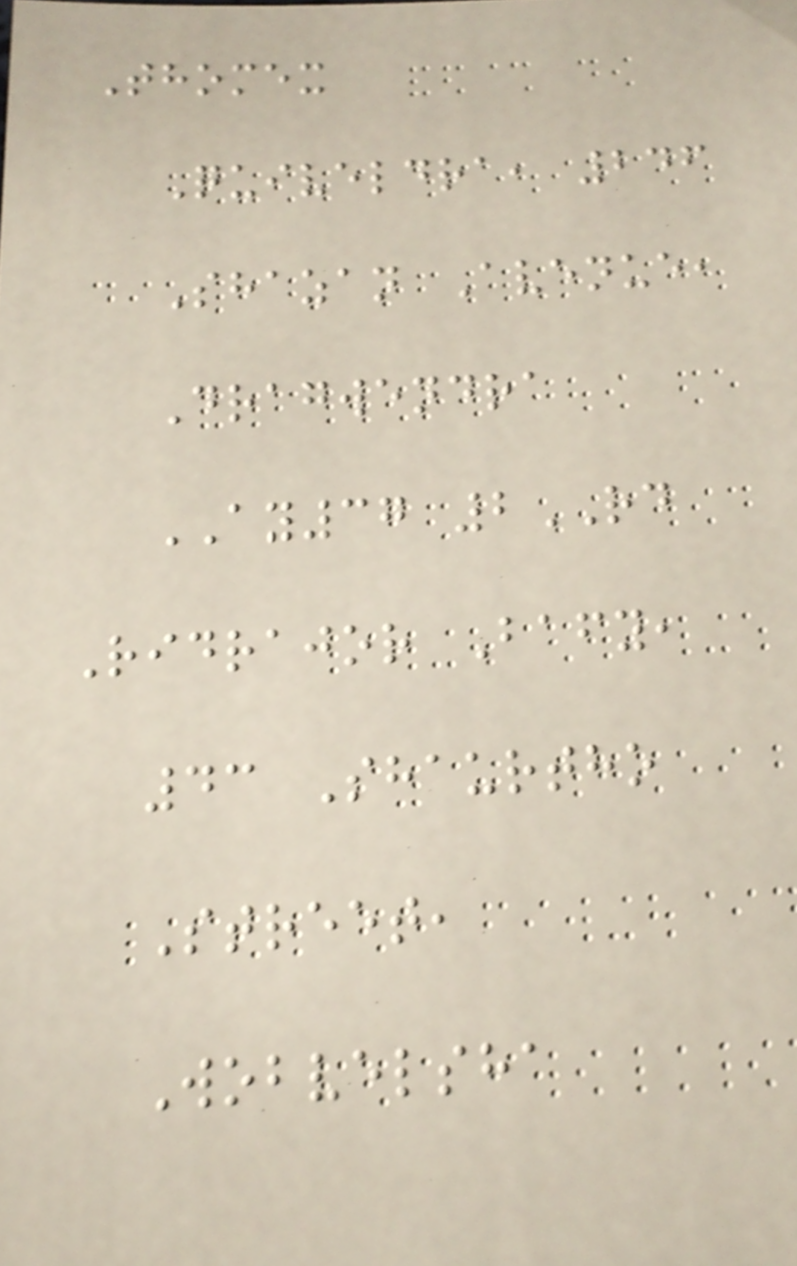Thomex
Quiveldra, 246
Shazan Avenue,
Dragwendra
AY37 2RD
Ridrajor Bafy,
43 Shaurtho
Street,
Wobvelsha
